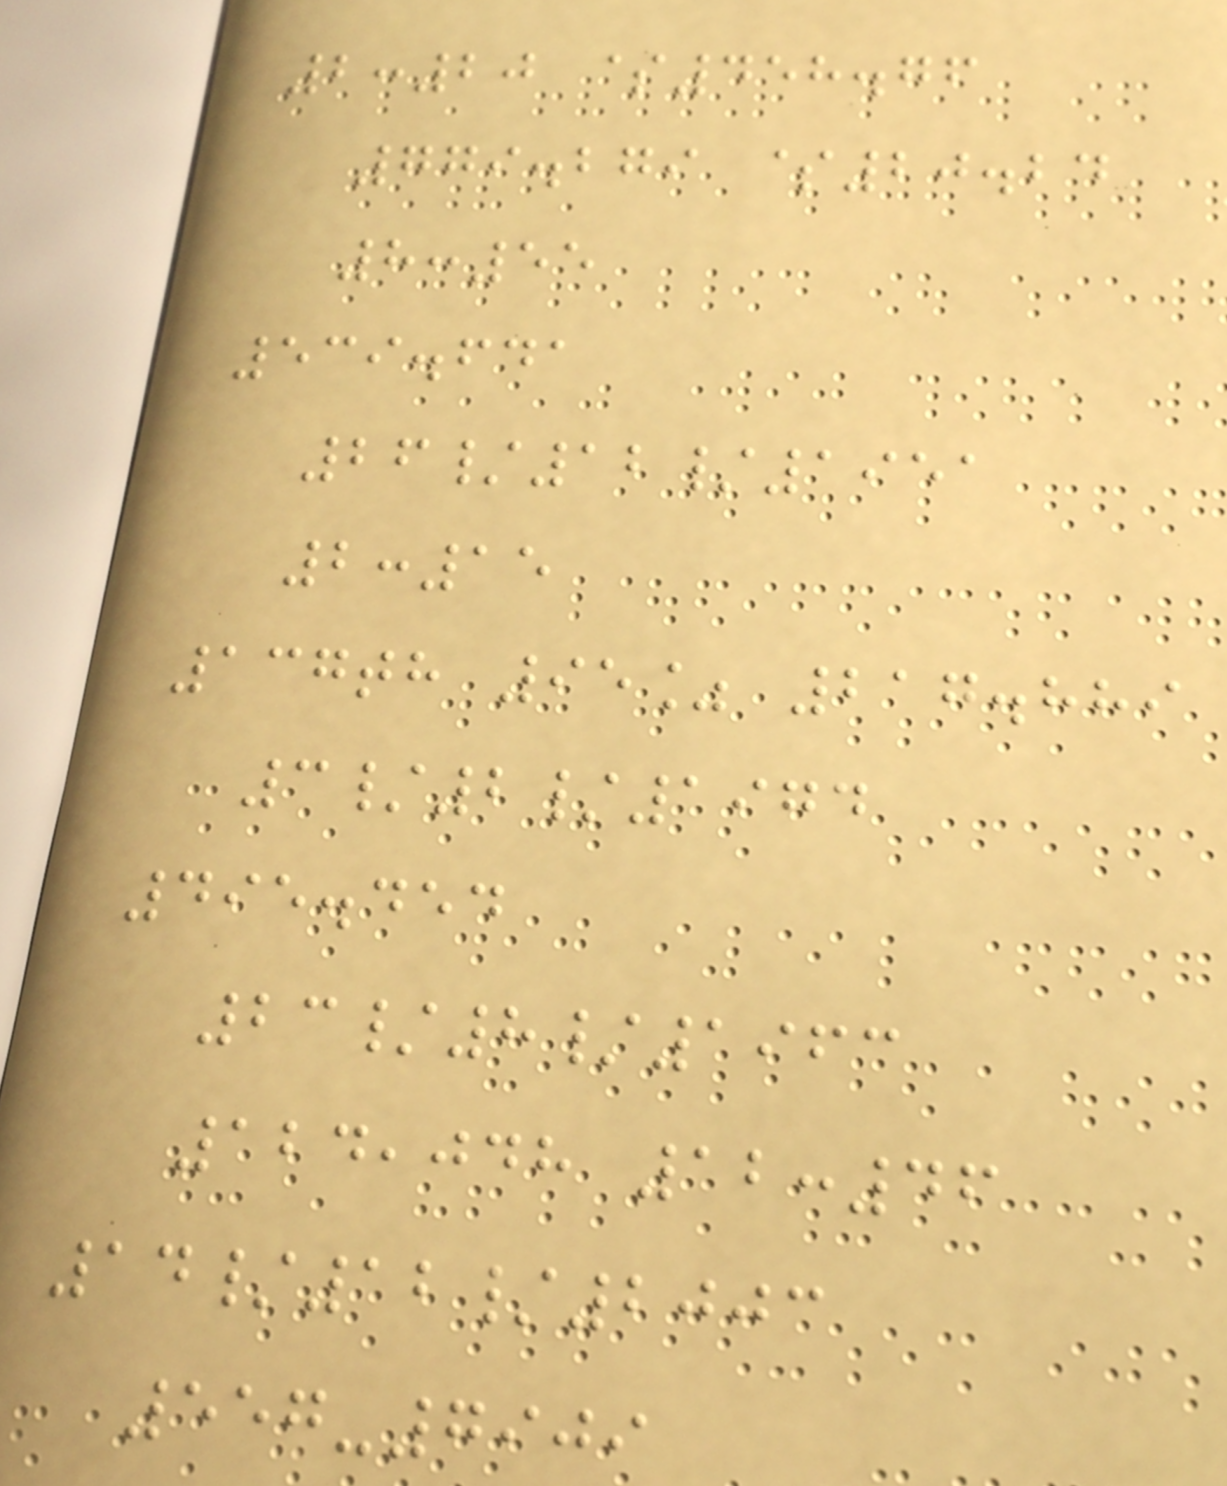2:20 $458.76
779.279 $20.24
8:55
539.641
26/12/1951
2:15
137th 95% 217.889
3/2/1974
495.454
23/8/1963
124,048 12:46
14/12/2003
557-7909
